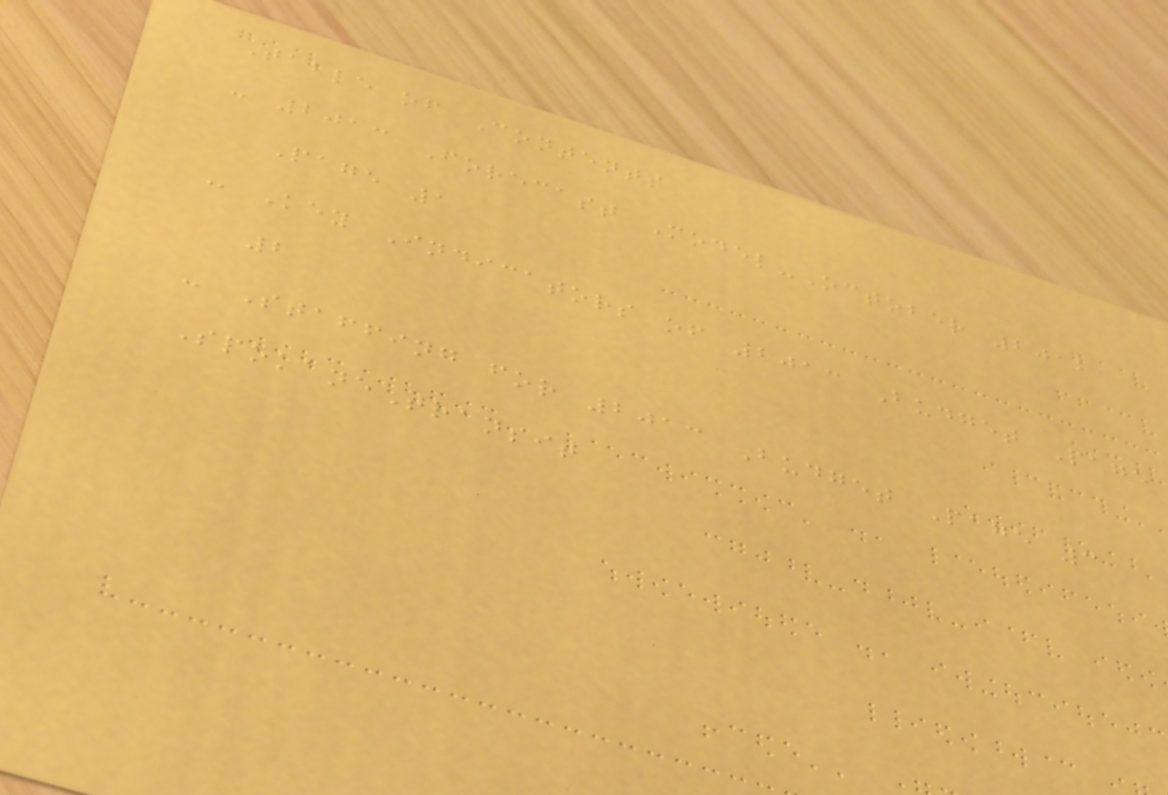Table of Contents
- 2013 Forecast Model-October 2012
Page 1
- Key Indicators of 2013 Budget Page
2
- Staffing for 2013 Budget Page 3
SpokaneTransit
